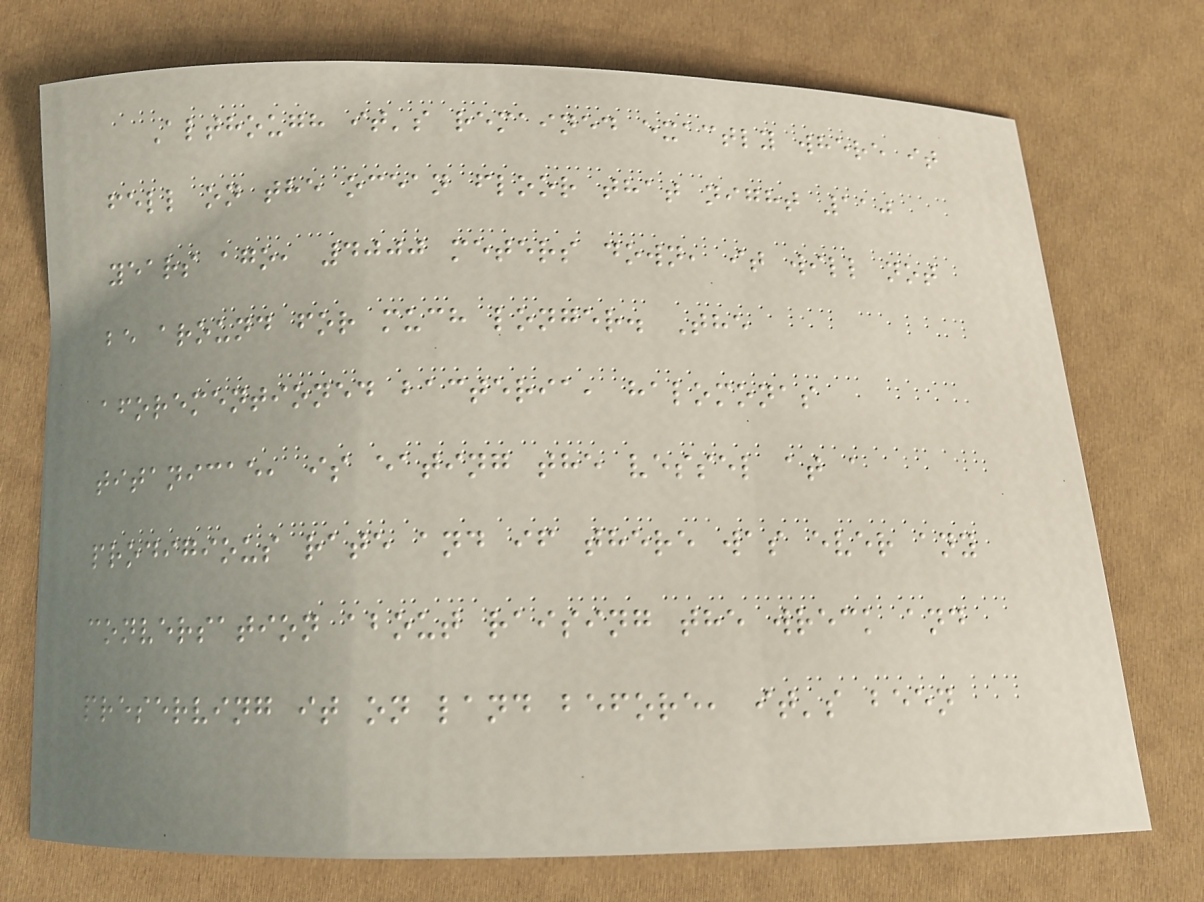Although it's remained exactly where it
fell on the ocean floor that night 110
years ago, 4000 meters down, it will not
be around for much longer. The
aforementioned bacteria, halomonas
titanicae, is eating the vessel at a
prodigious rate and if there was ever any
conversation about raising the wreck and
preserving it on land before, it's been
